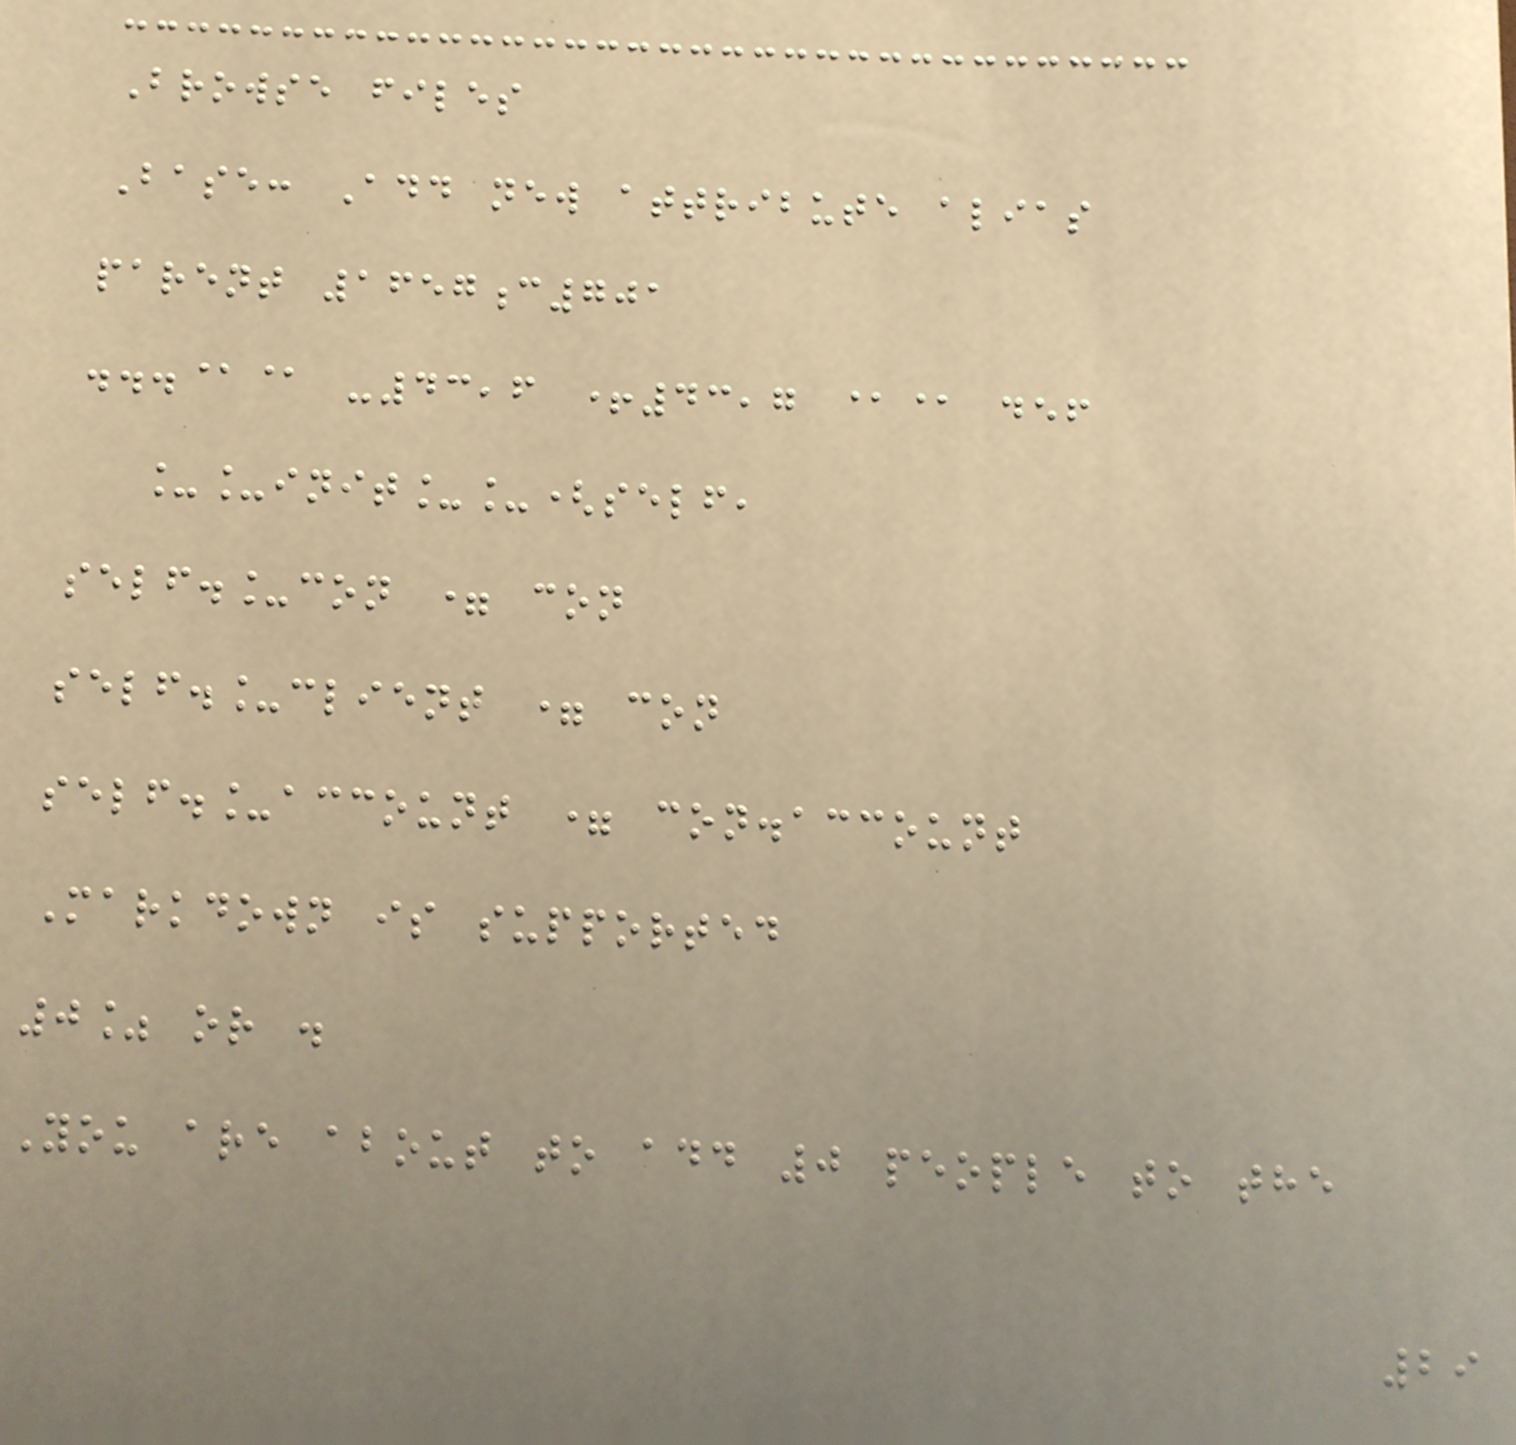Browse files
Base: Add new attribute alias
parent 1657c701
...@@ -43,6 +43,7 @@ def
__init__(self,
self._con = con
self._client = con
self._account = con.account
Markdown is supported
0% or .
You are about to add 0 people to the
29
